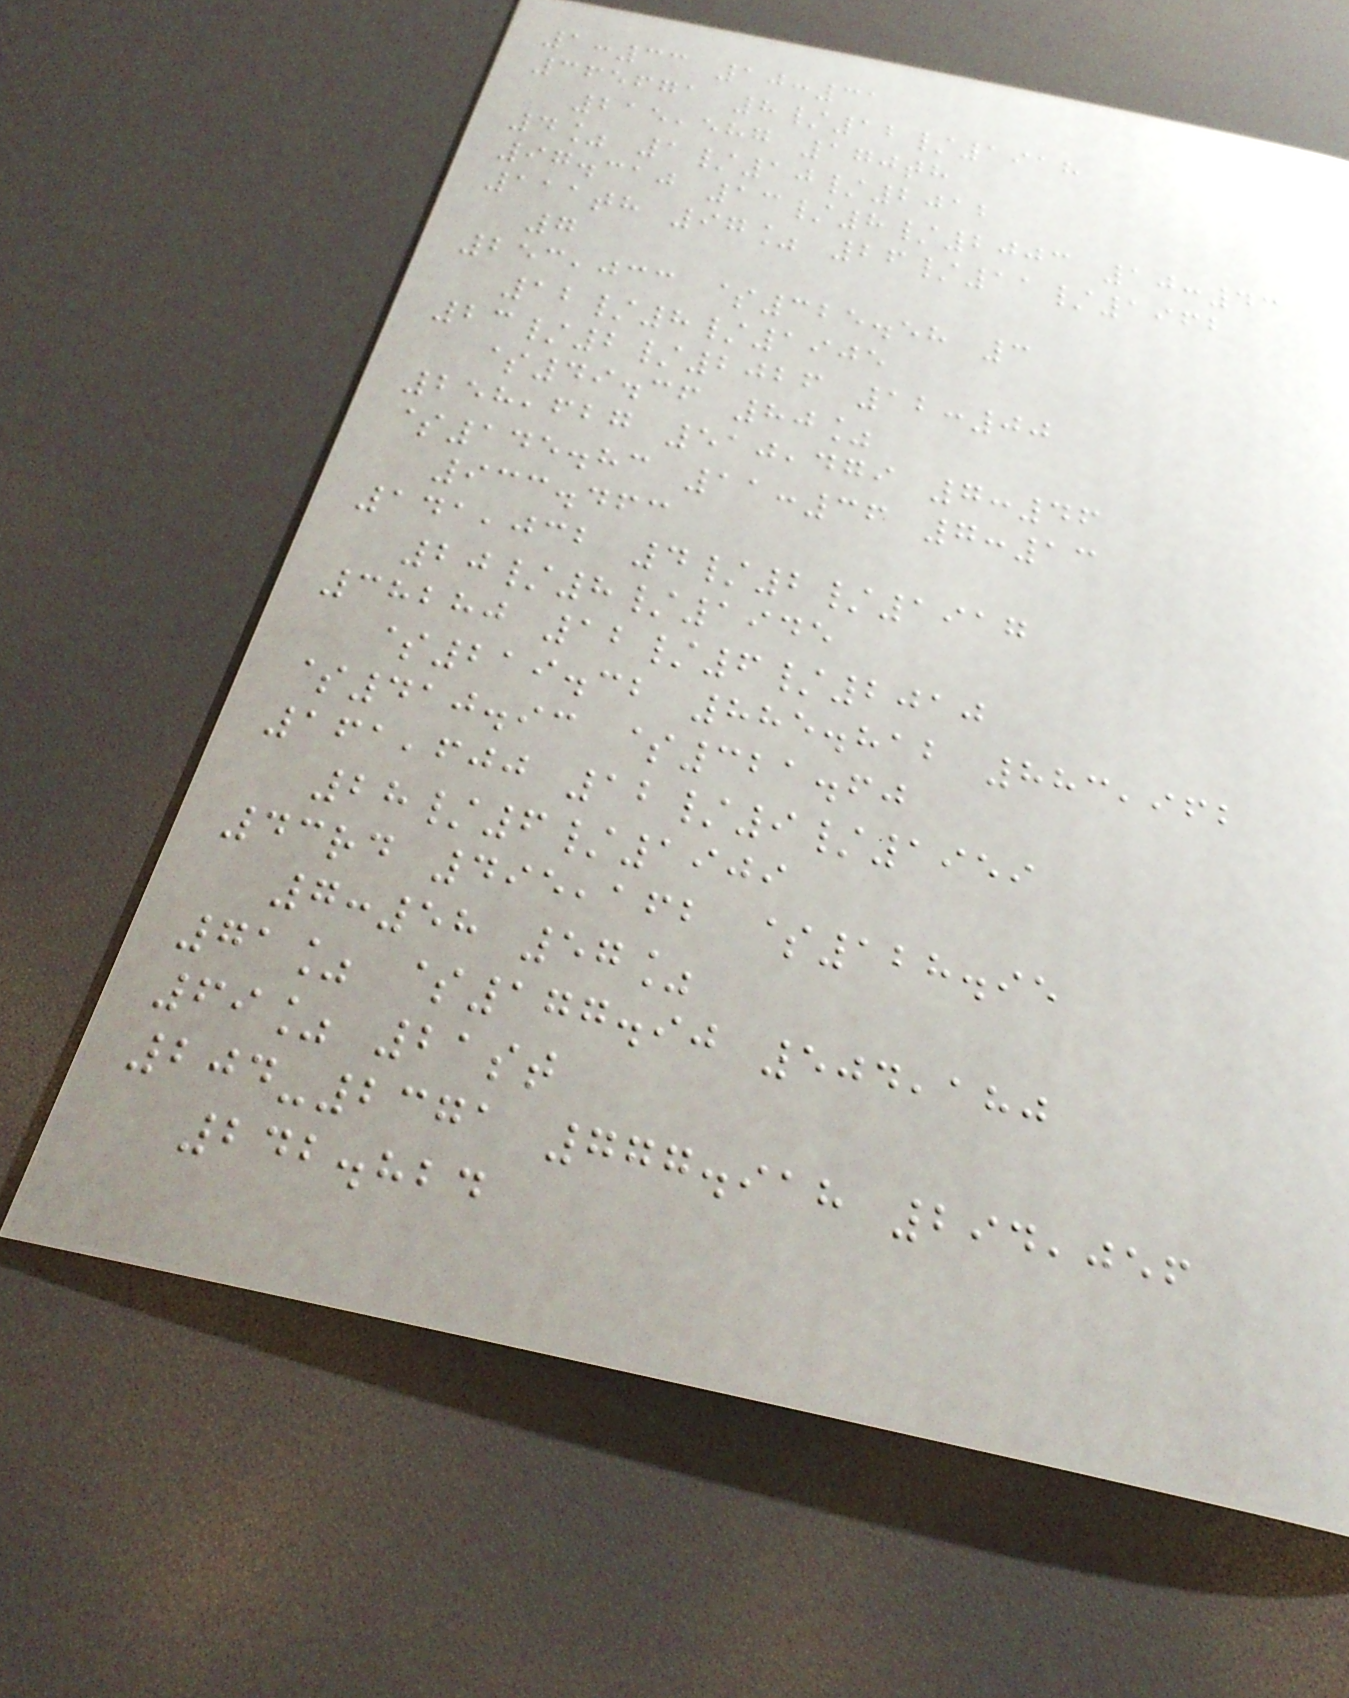1:33 10:31
365671 8/12/1918
215,587 170th
4% 1/10/2012
97.310 13/8/2003 10:43
111th 97% 26/11/1962
7
253,033 $325.58 3
12/8/1905
23/2/2026 12:00
$49.36 80%
258,627 510,479 7:46
$145.83 11:36 7:13
933.463
141,032 4/2/1917
20/8/1945
38280 12/6/2010
$219.32 885.812 883,962
$410.93 $321.60
161,600 12/9/1959
28/6/1909
43rd 495,162 $128.95
7:58 57%
71% $177.90 504,180
69% 21st
204-2371 777.918 294,056
242.824
